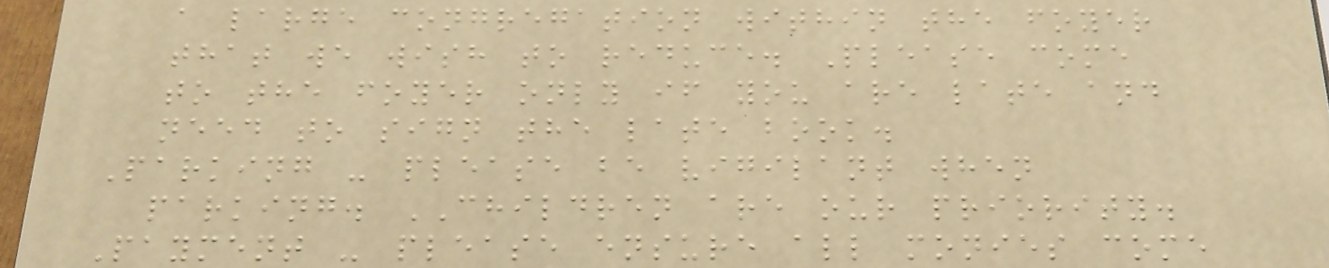a large congregation within the foyer
that we wish to reduce. Please come
to the foyer only if you are late and
need to sign the late book.
Parking - please be vigilant when
parking. CHILDREN are our priority.
Payment - please ensure all monies come
